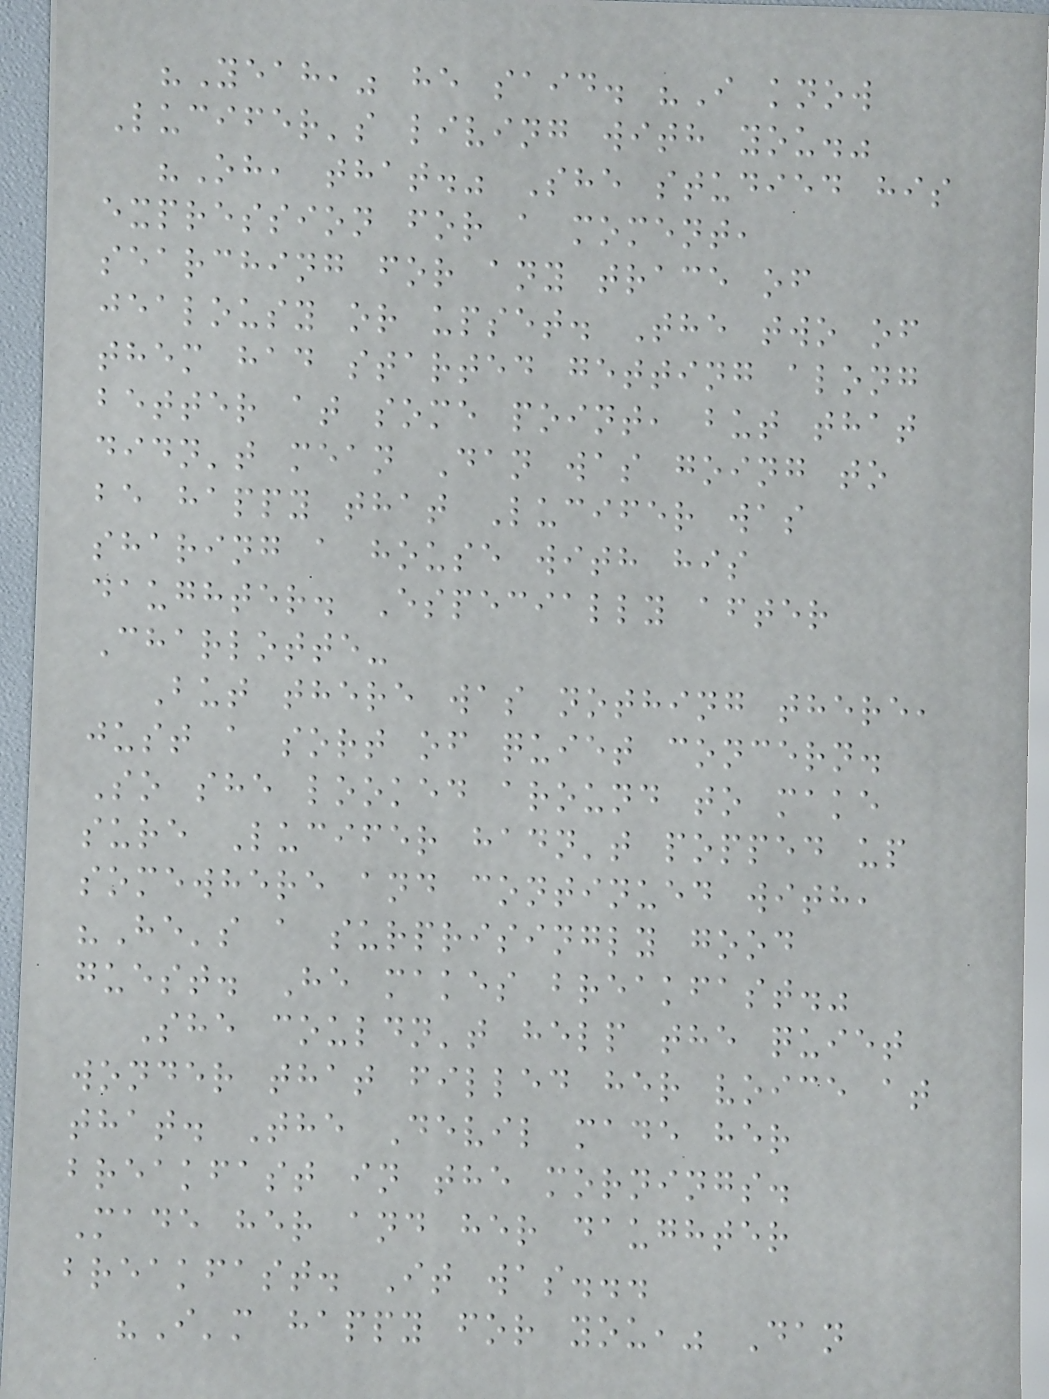"Yeah," he said. "I know
Lucifer's living with you."
"Oh, that." She studied his
expression for a moment,
searching for any trace of
jealousy or upset. The two of
them had started getting along
better at some point, but that
didn't mean Dan was going to
be happy that Lucifer was
sharing a house with his
daughter. Especially after
Charlotte-
But there was nothing there,
just a sort of quiet concern.
So she looked around to make
sure Lucifer hadn't popped up
somewhere and continued with,
"He's a surprisingly good
guest. He makes breakfast."
She couldn't help the quiet
wonder that filled her voice at
that. The Devil made her
breakfast in the mornings.
Made her and her daughter
breakfast. It was...
"I'm happy for you," Dan
